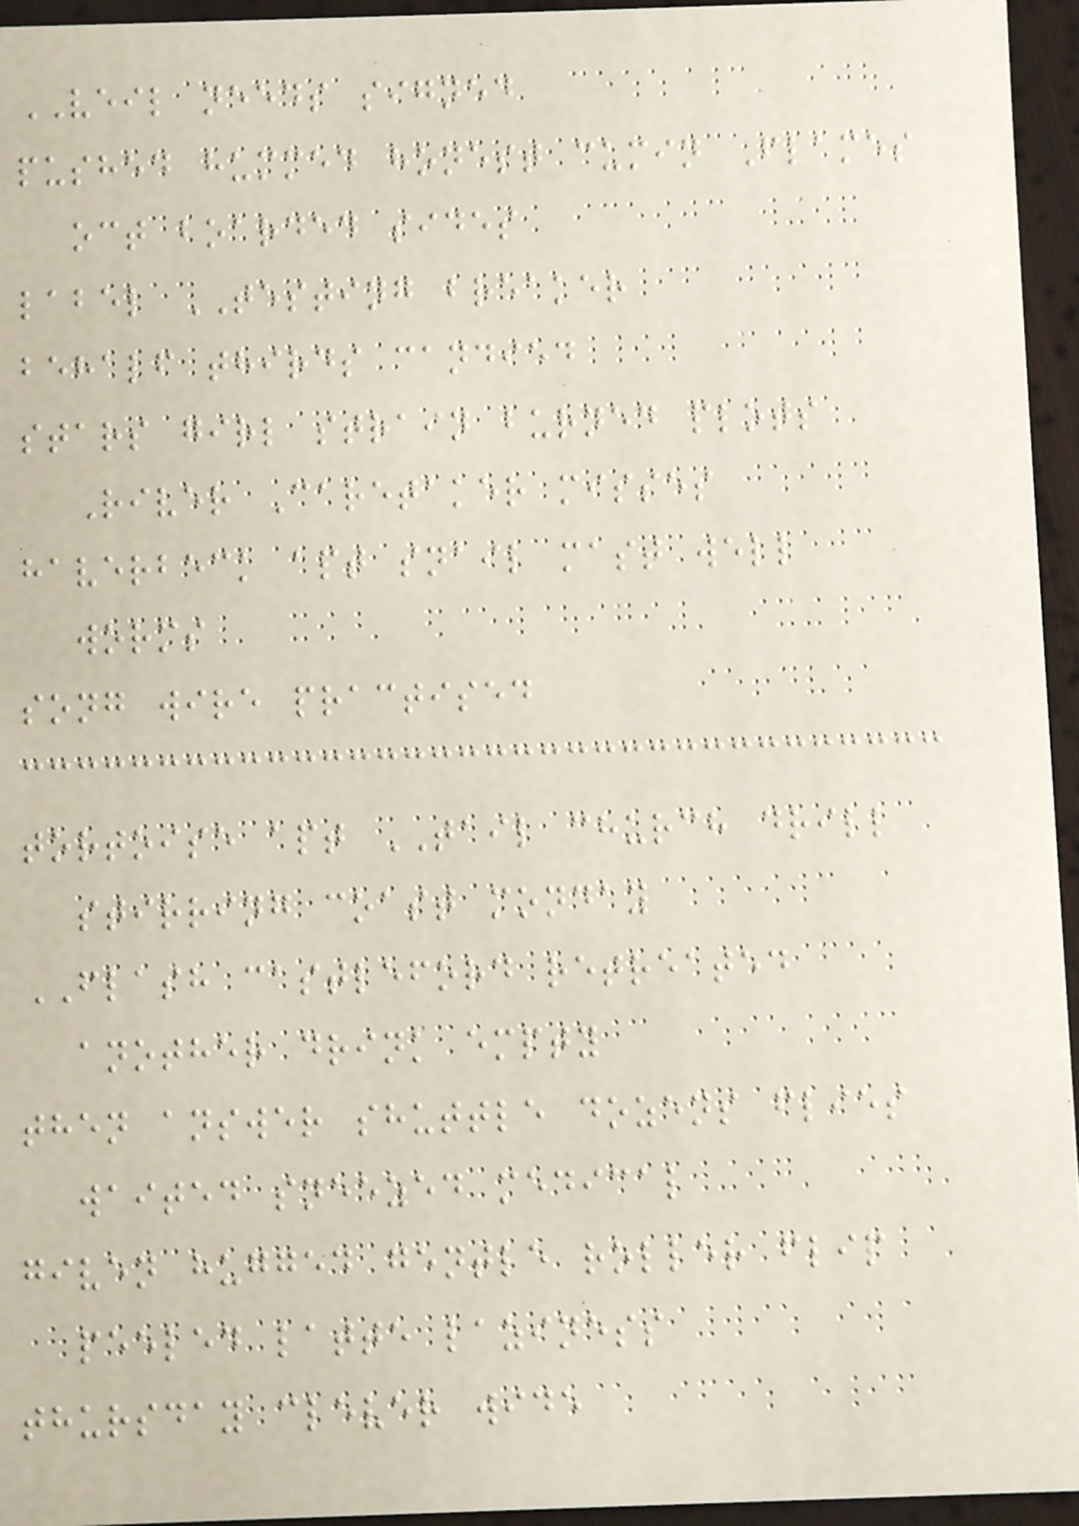VEIL needs signed
pushed hummed honest cumin Flames
oct boarded sides
label TESTING breaker
behalf thirds candied
stars girl strain burned plots
River Caretaker misses
haverbeck apt snail mast well
worms
song wire practised
tortoise apt TAIL church drill
stirring coast monday
FLASH castleford retreated
another drink empty
then answer shuttle dozens flies
waited sneezed medical
given hugged gentle roller flip
peeled latte laziness
thursday clever wide
